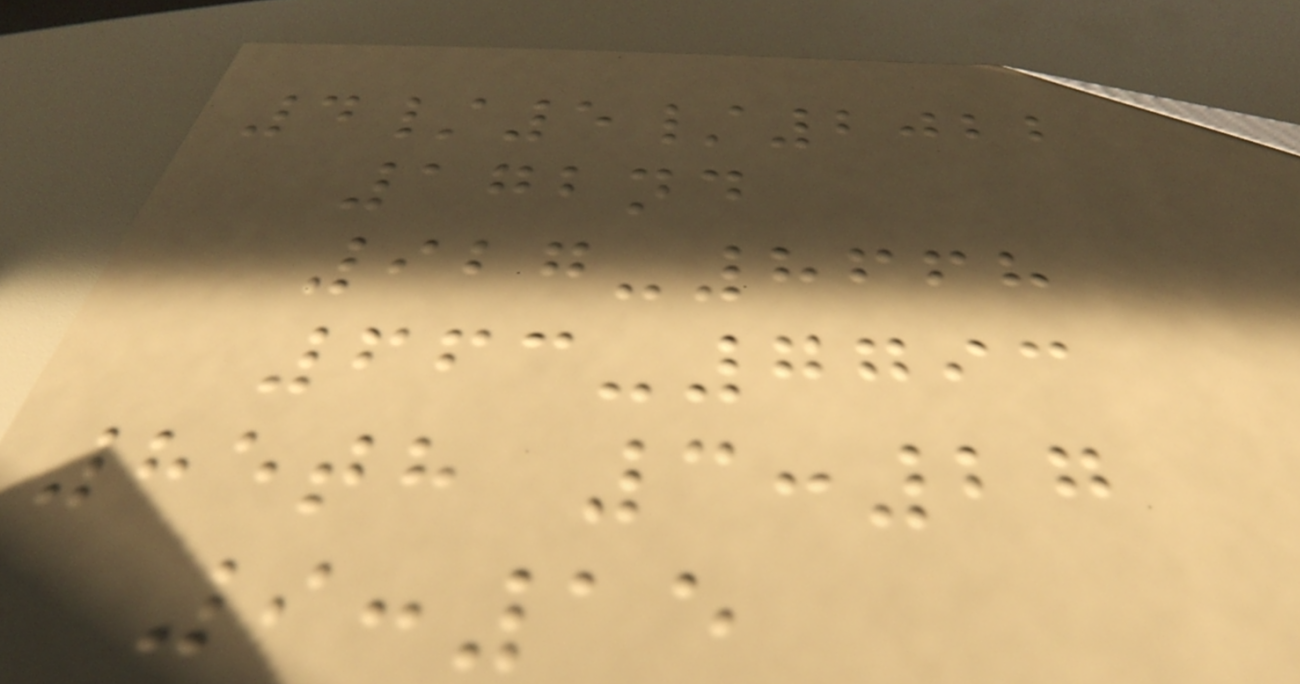4/5/2022
172nd
927-8668
663-7793
85th 3:27
9:15
